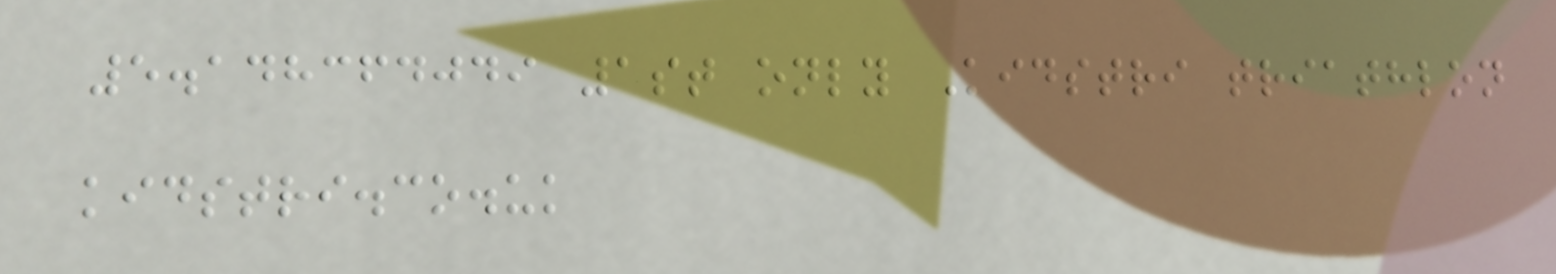5.148364049 1st only Kidstri triathlon
kidstri.co.uk
